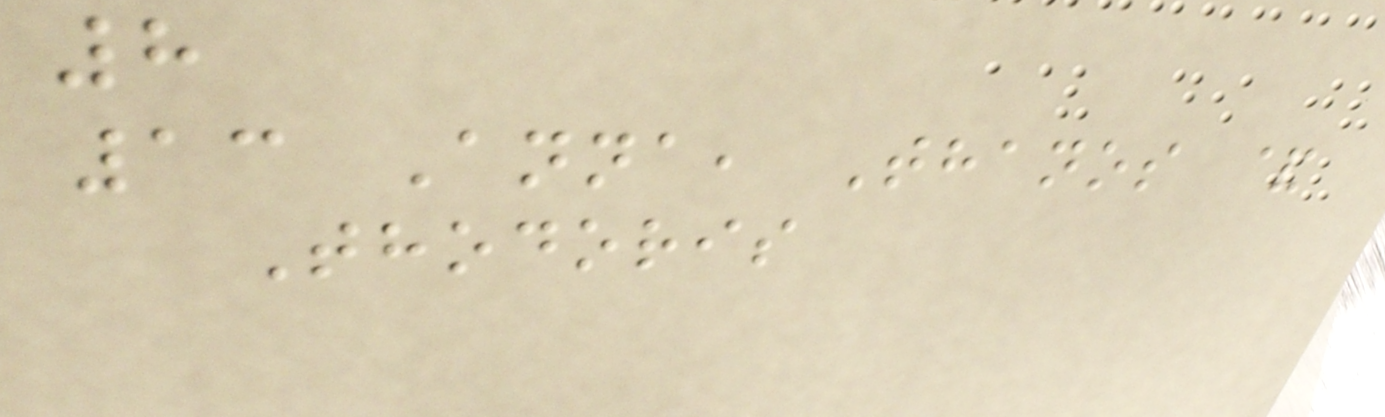8
13 Anna, Thanos &
Thodoris
